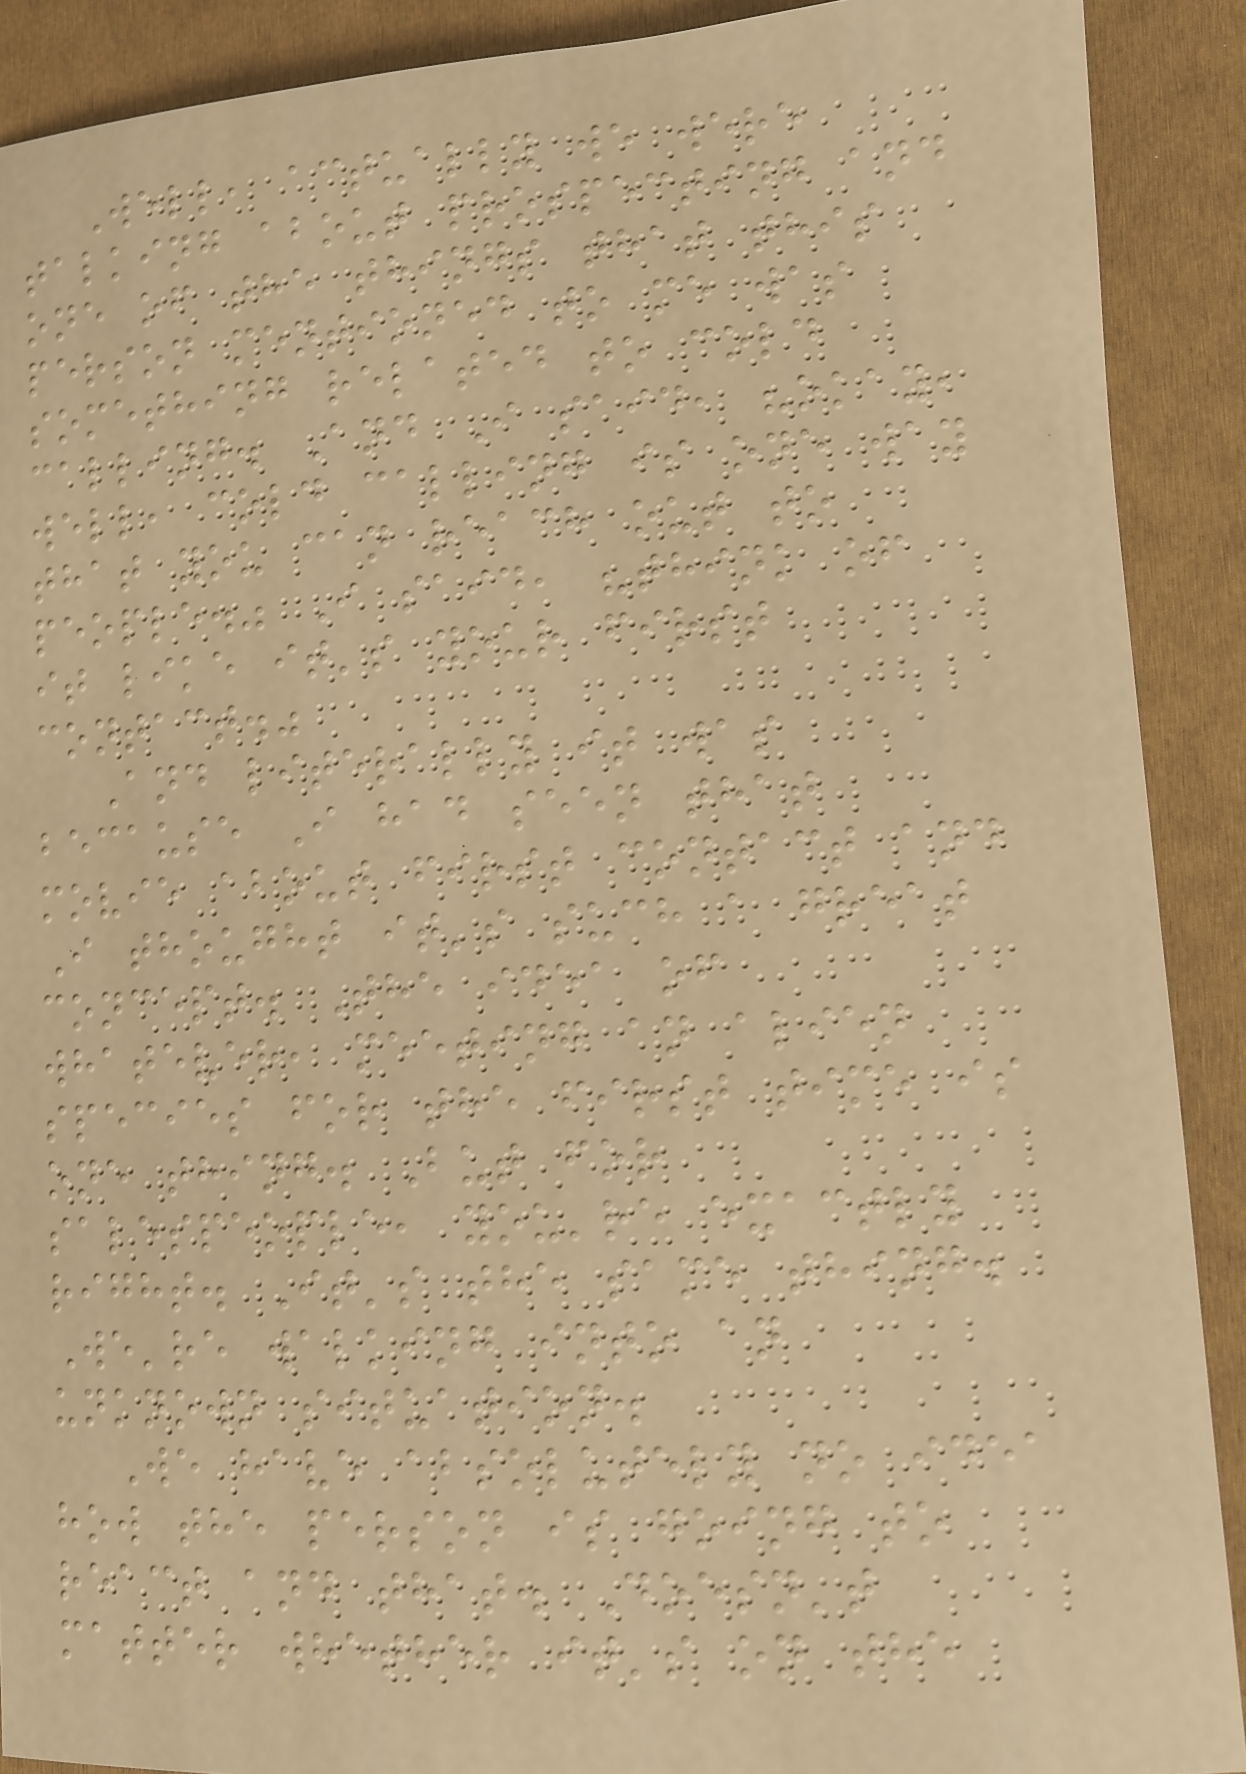Well, actually we were
talking about prospecting and
one of the things that this
person mentioned to me was
something related to cold
calling. And I said, "okay,
well, cold calling is one way
that you can reach out to
people." I said, "think of
it like it's your first
contact."
And literally it was
because I had seen that
movie about first contact and
I thought it's such a great
concept. The idea of
whatever, meeting an alien
species for the first time is
one thing. But for
salespeople, you're exactly
right. It's the same thing.
We're walking into an
unknown situation.
We have absolutely no idea
how the person is going to
react and that. Doesn't
matter whether it's on the
